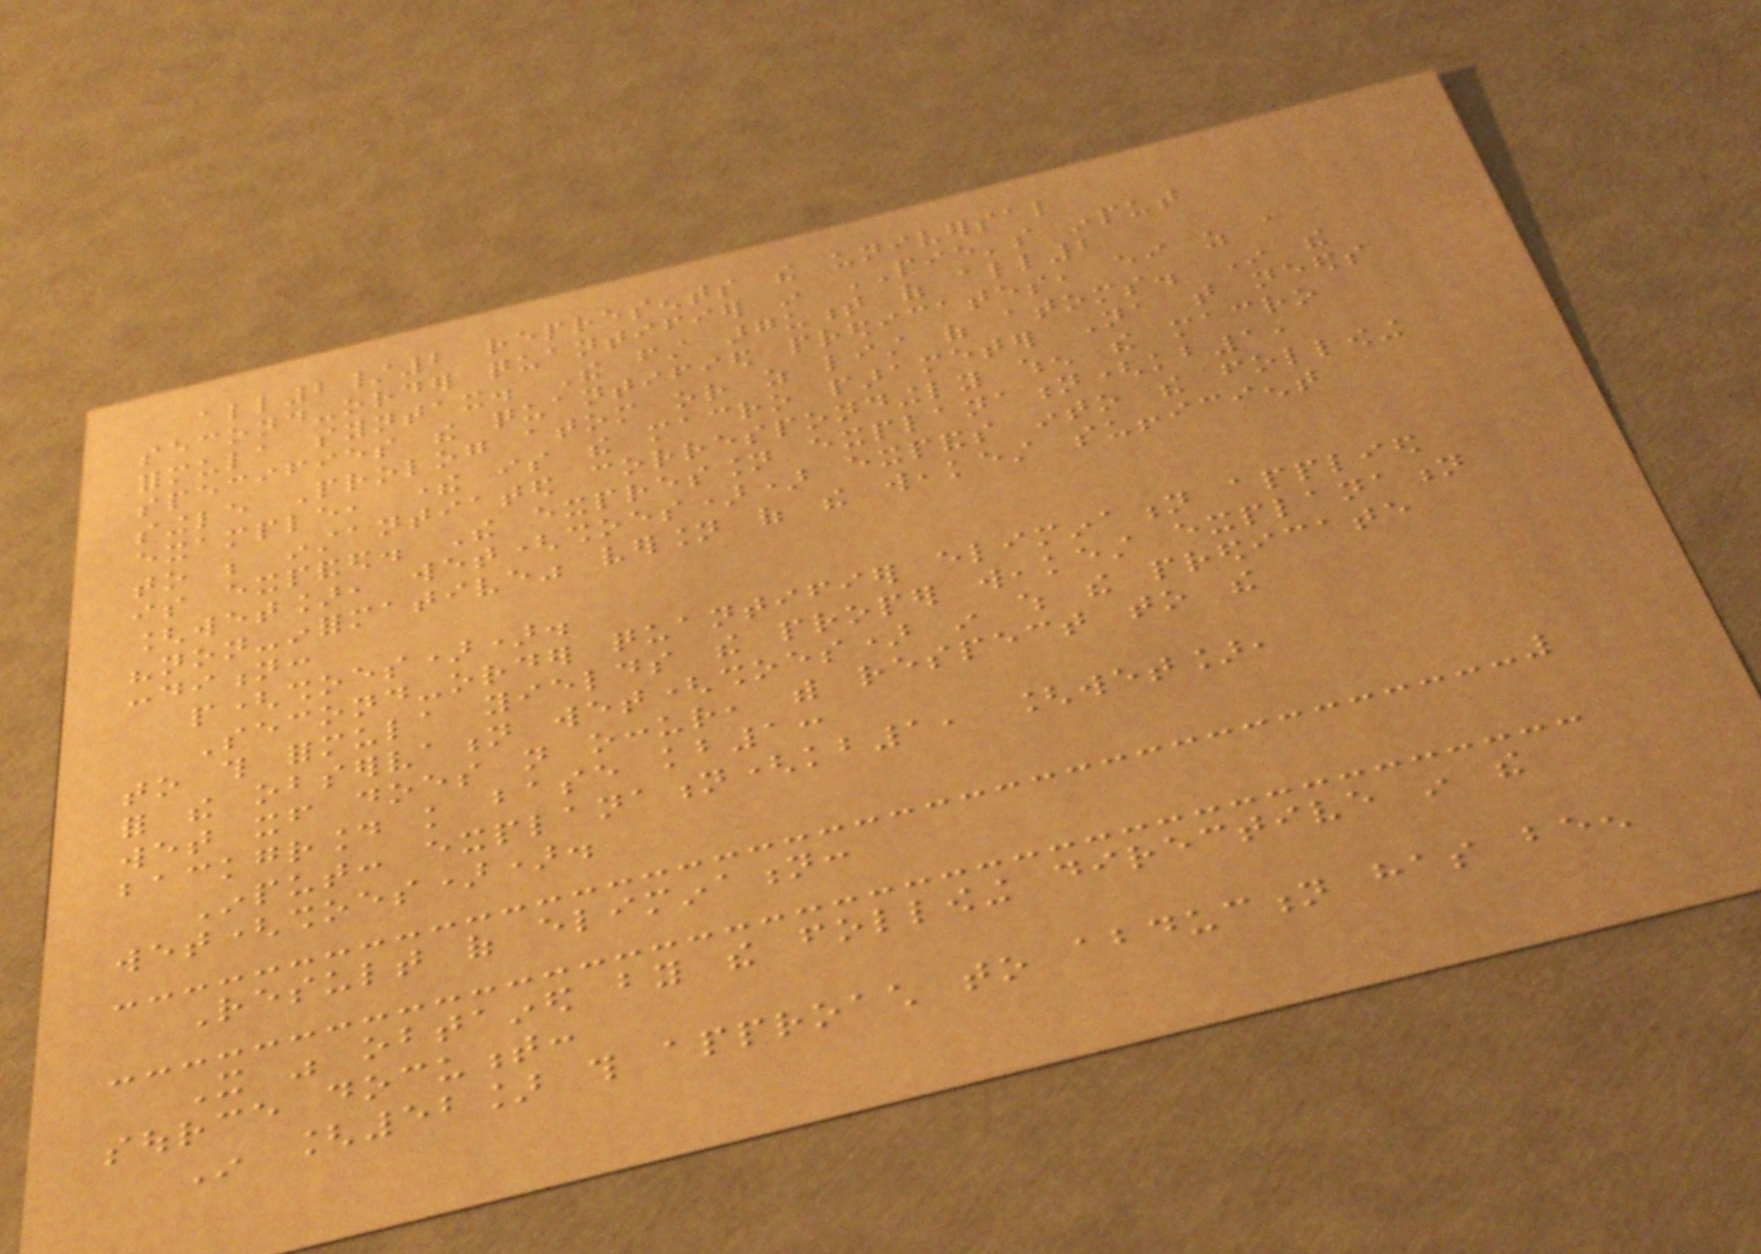all2/2 represents the universal
second-order quantifier in PIE's input
formula syntax. The first argument of all2
specifies the quantified predicates, either as a
single Prolog atom or as list of atoms. In the
example, there is the macro parameter Na that needs
to be instantiated correspondingly when the macro
is expanded. The expression explanation(kb1,
[wet], wet(shoes)) expands into the following
"non-informative" version of the weakest sufficient
condition:
p(shoes)).
Second-order quantifier elimination applied
to this formula yields the proper weakest explanation
for the observation wet(shoes) in which the predicate
wet itself does not occur, with respect to the
background knowledge base kb1:
Input: explanation(kb1, [wet],
wet(shoes)).
Result of elimination:
It was obtained by the following directive in the
source document:
In [52] this approach to abduction has been
